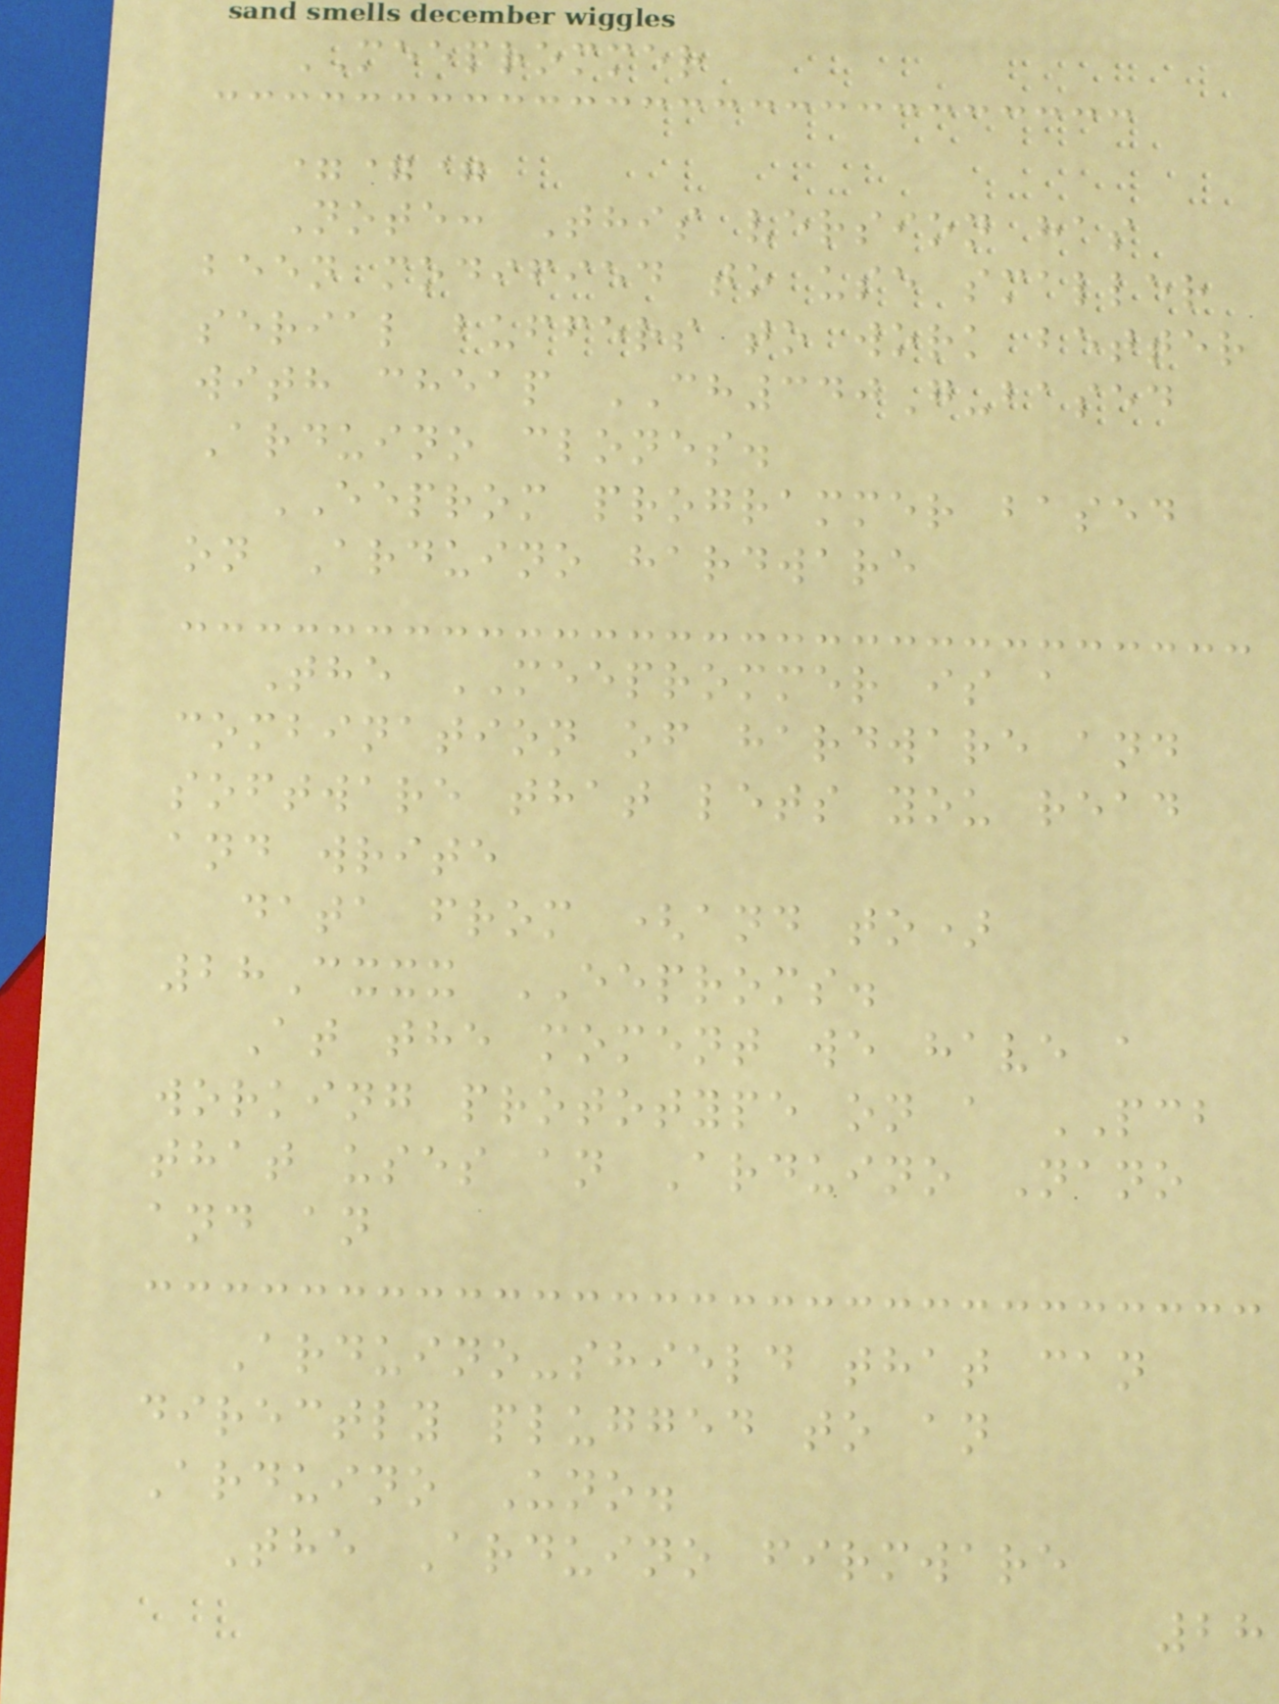MEEPROMMER
===
Note: This version has
been modified to use smaller
serial buffers to work better
with cheap CH340G-based
Arduino clones.
EEPROM programmer based
on Arduino hardware
The MEEPROMMER is a
combination of hardware and
software that lets you read
and write
data from (and to)
28Cxxx EEPROMS.
At the moment we have a
working prototype on a PCB
that uses an Arduino Nano
and an
Arduino-shield that can
directly plugged to an
Arduino Uno.
The Arduino firmware
28
